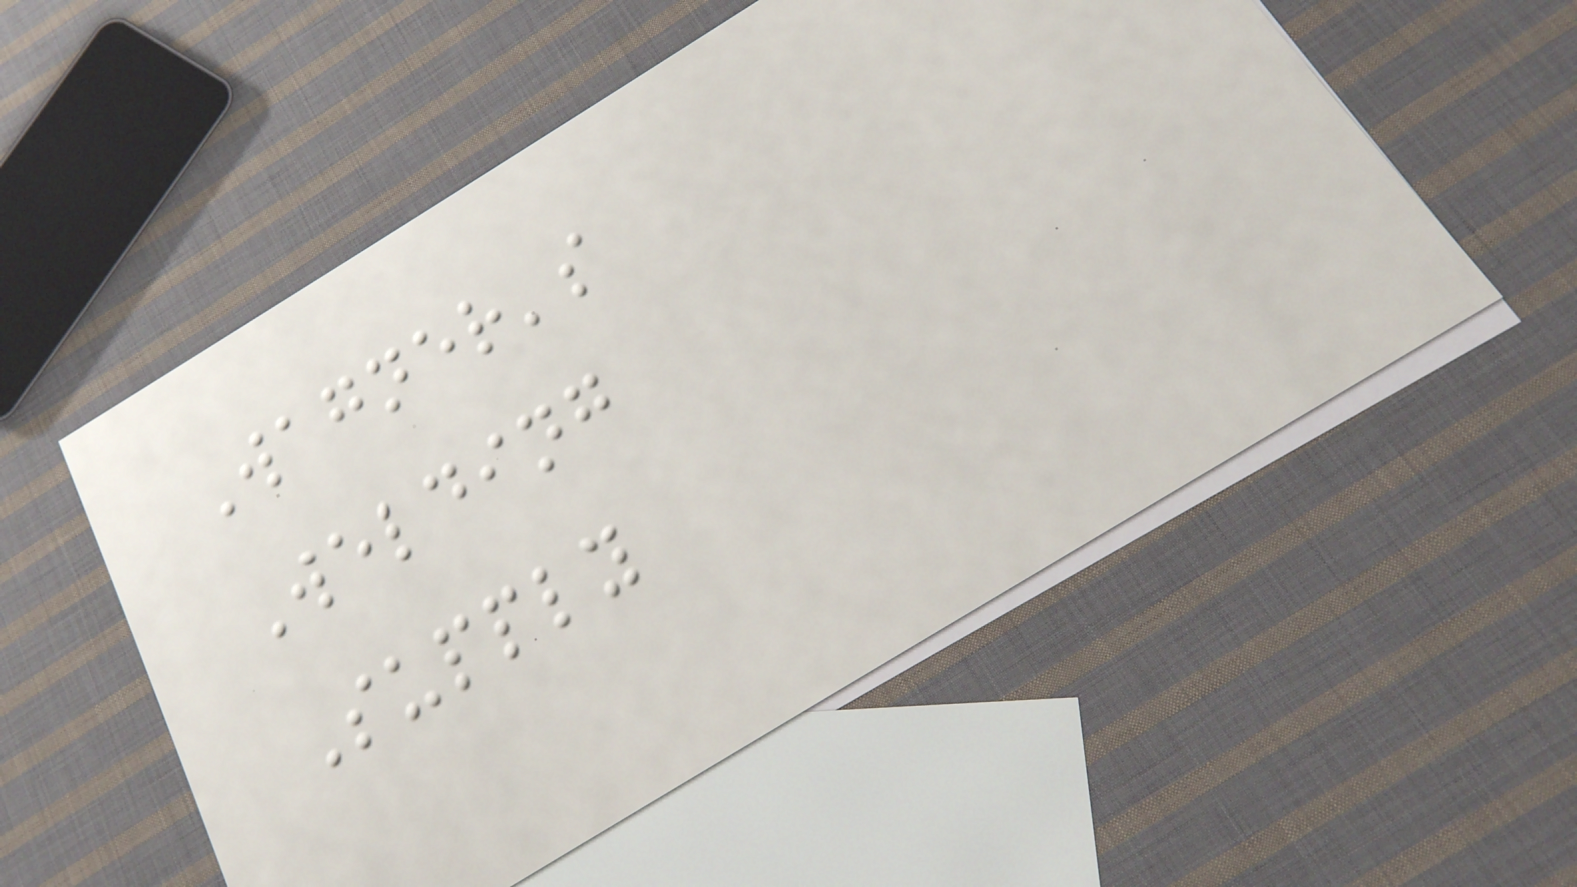Wagner's
Welding
Supply
